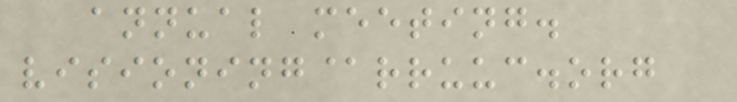annual meeting.
visioning@rruuc.org
